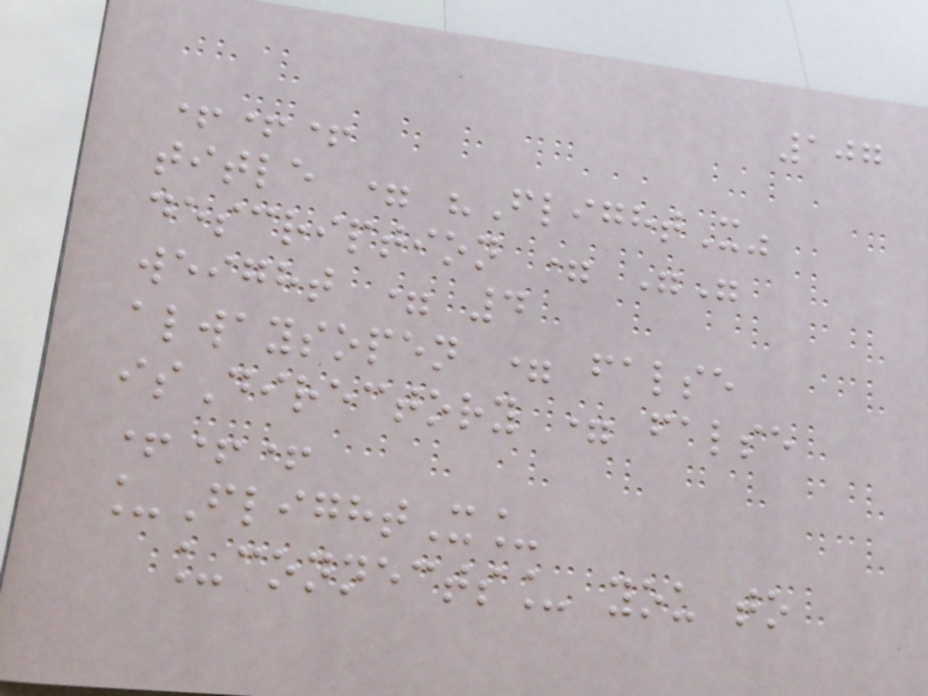107
+++
title = "FlightX"
description = ""
weight = 4
alwaysopen = false
isDirectory = false
+++
_FlightX_
_connects_ you to
